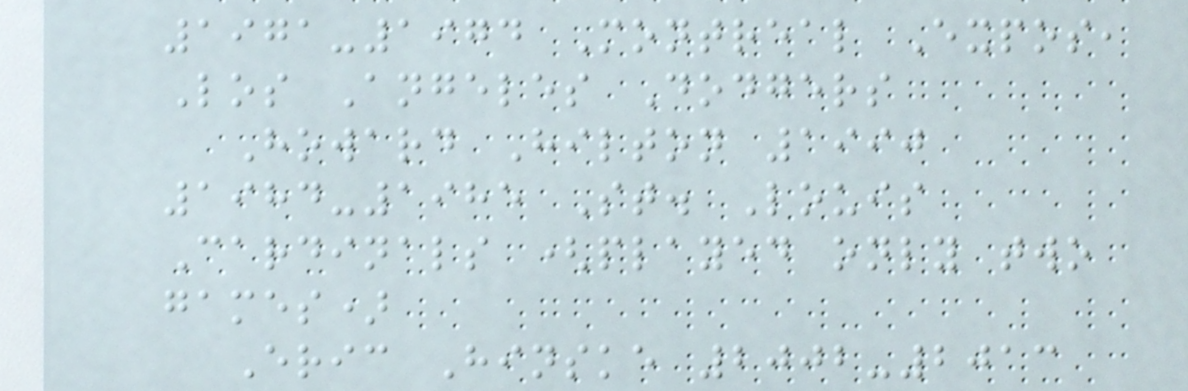1971-1974 Montreal Expos,
Los Angeles Dodgers
Howard Hilton 1990
1984-1985 St. Louis
Cardinals (played only two
games)
Eric Hinske 2002-2013
